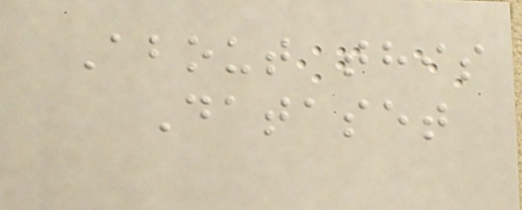About this
Dataset
